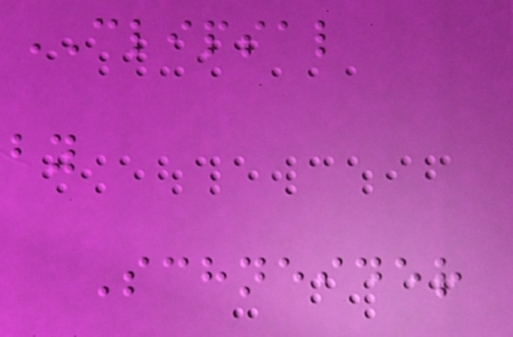CLIPSAL
by
Schneider
